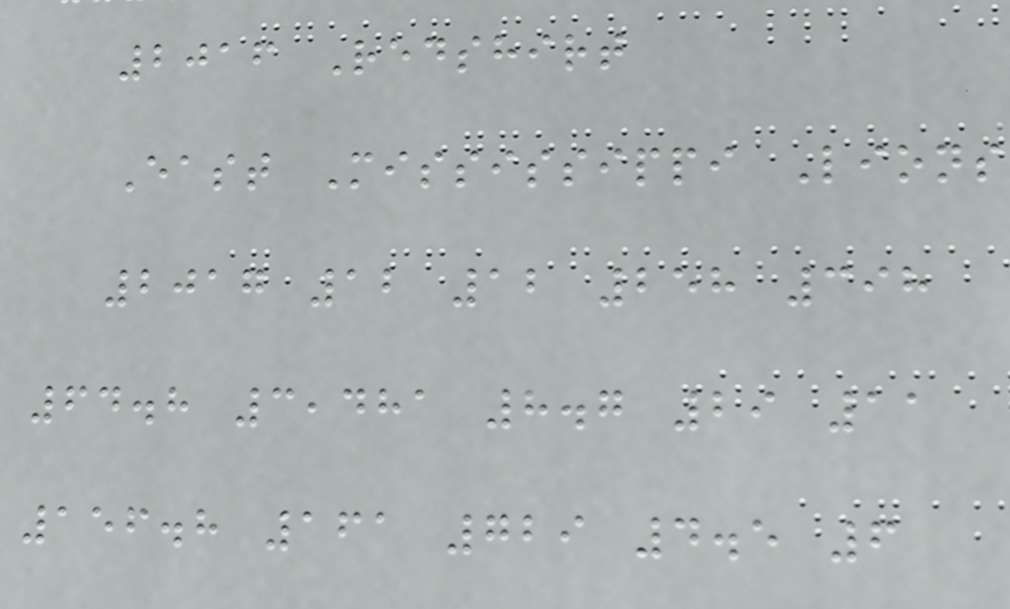2016 Redshirt
East Mississippi Lions
2017 12 12 258 398
64.8 3,481 8.7 29 11
156.8 161 729 4.5 6
